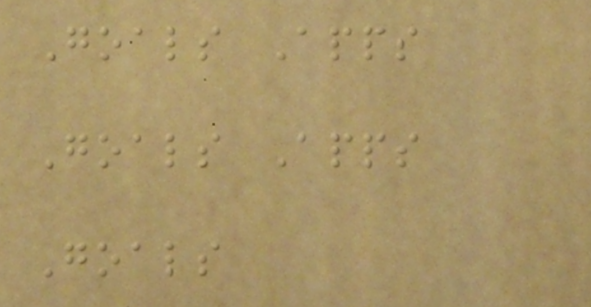Goals Apps
Goals Apps
Goals
